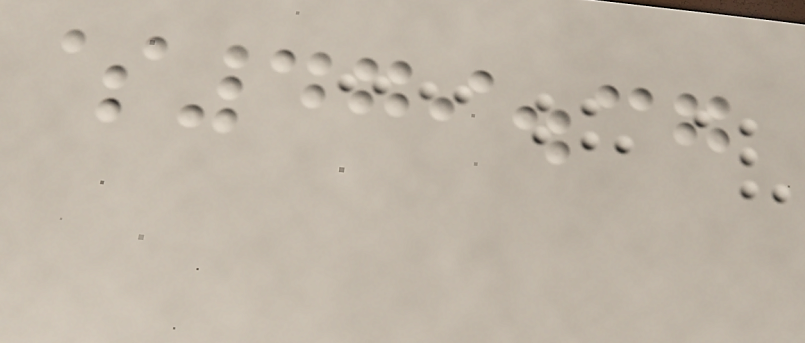$479.37
